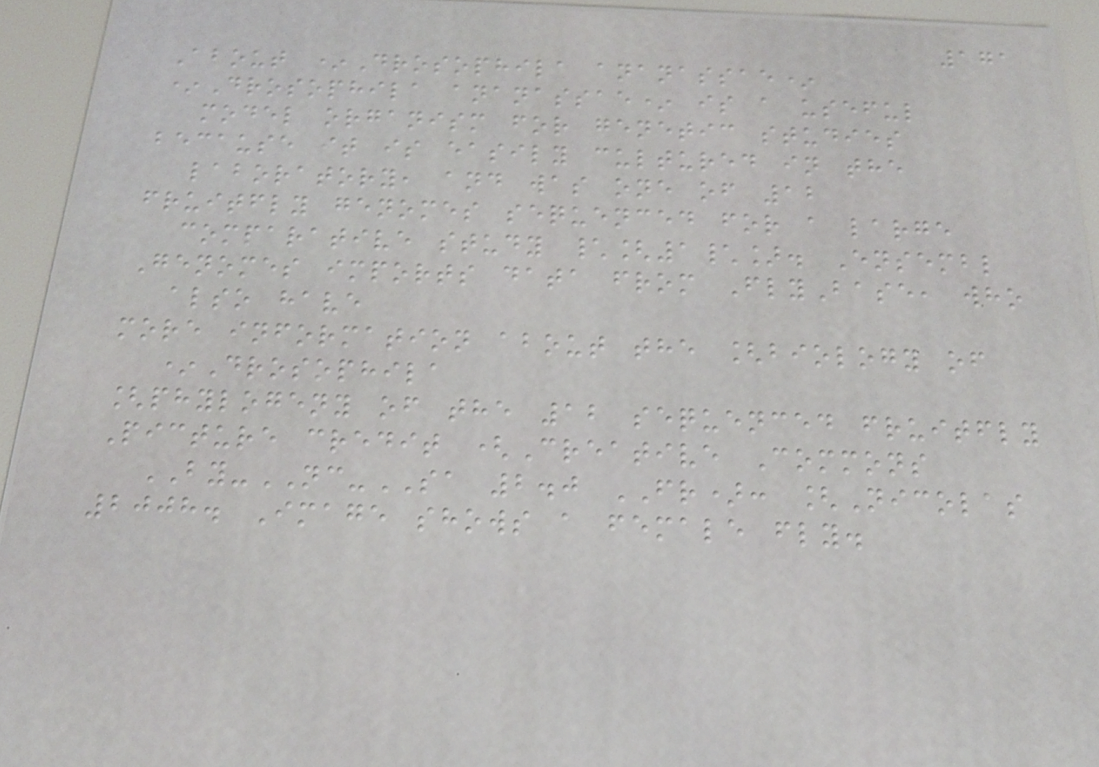171
About *Drosophila ananassae*
*Drosophila ananassae* is a useful
model organism for genetic studies
because it is easily cultured in the
laboratory, and was one of 12
fruitfly genomes sequenced for a large
comparative study \[1\]. Ensembl
Genomes imports data from FlyBase, who
also have
more information about the [biology of
*Drosophila
[phylogeny of the 12 sequenced fruitfly
Picture credit (Creative Commons
BY-NC-SA 2.0 FR): [Nicolas
2008. Image shows a female fly.
